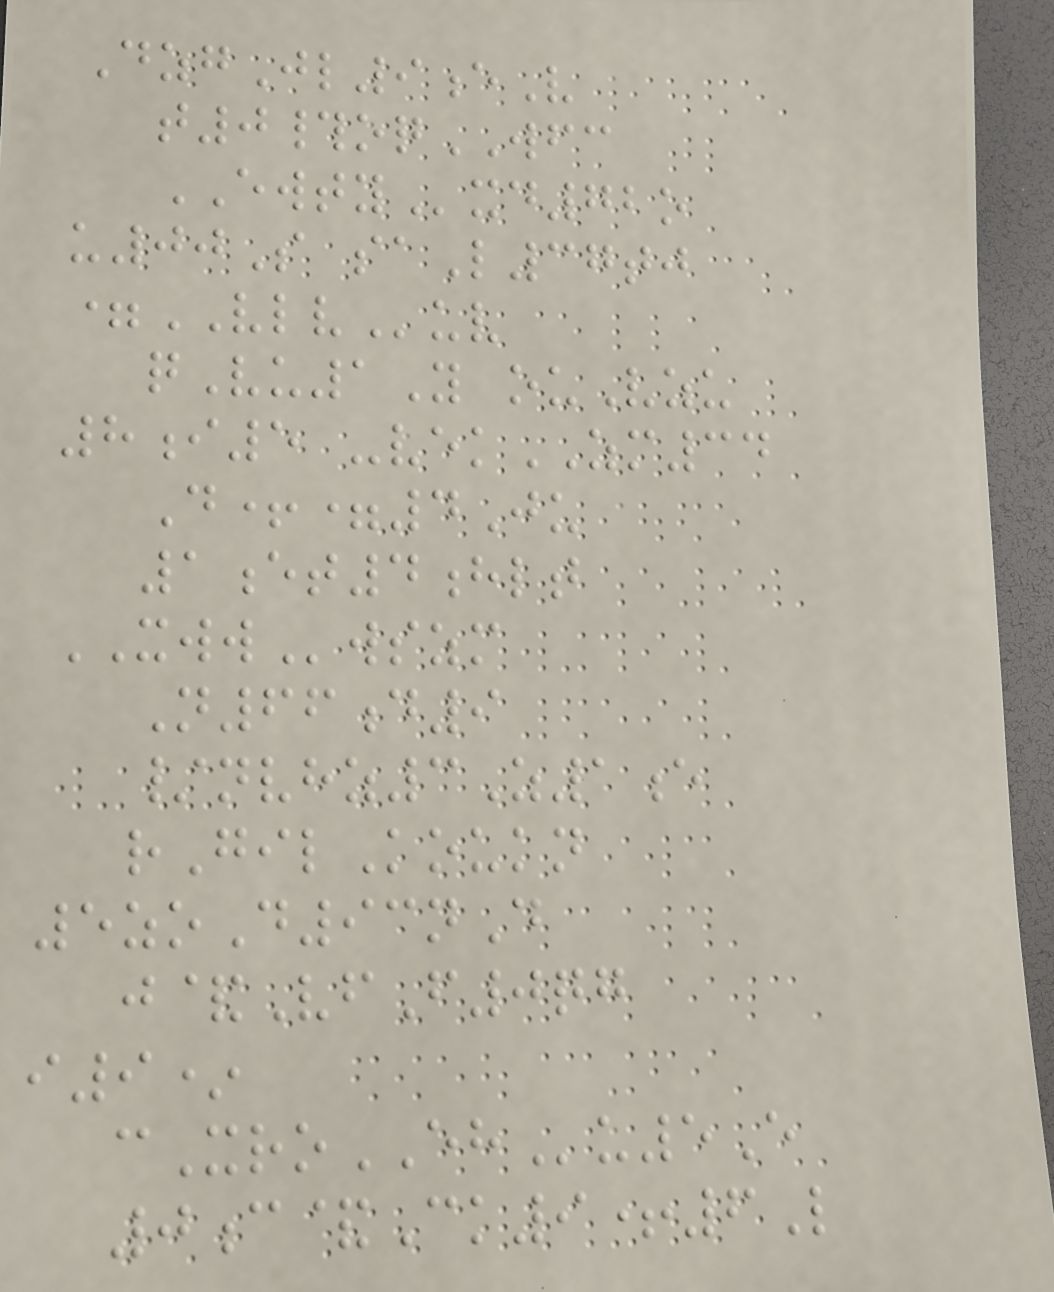DzgJl9eV
t0#oqWFC
EWTYxd72o
u00S saL37tj
=VLVuv
qVu1Y ouVzu
8i5 -vekZM34
D+=4Ju
1et4hlt
XWWwszm
N66d9
/nvhz3Z1e
rGilKoukn
5zoD93nD
j&VfF0qg
i9*
cXroEHu5E
0c&Ck9+6L
